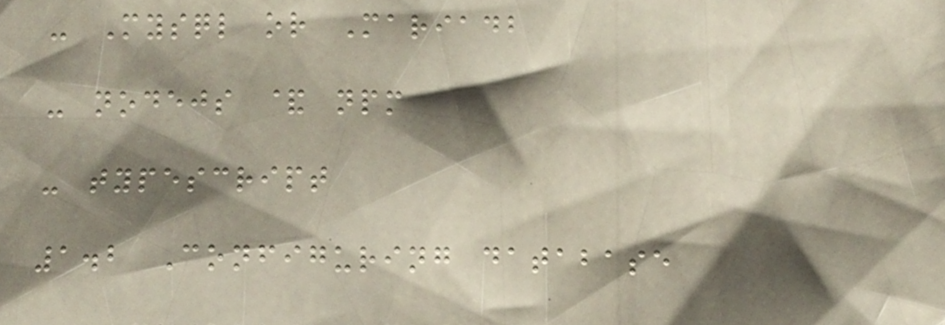- Mysql or Mariadb
- nodejs & npm
- typescript
1.2 Configuring database
